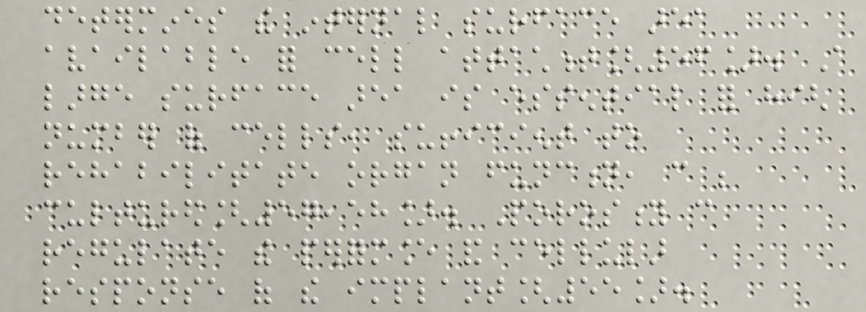determines the internal surface area
available for cell attachment[56]. A
large surface area is essential for high
number of cells, sufficient to
rehabilitate organ function, can be
cultured[57,58]. Porosity can
regulate the performance and cellular
response of the implant[55].
